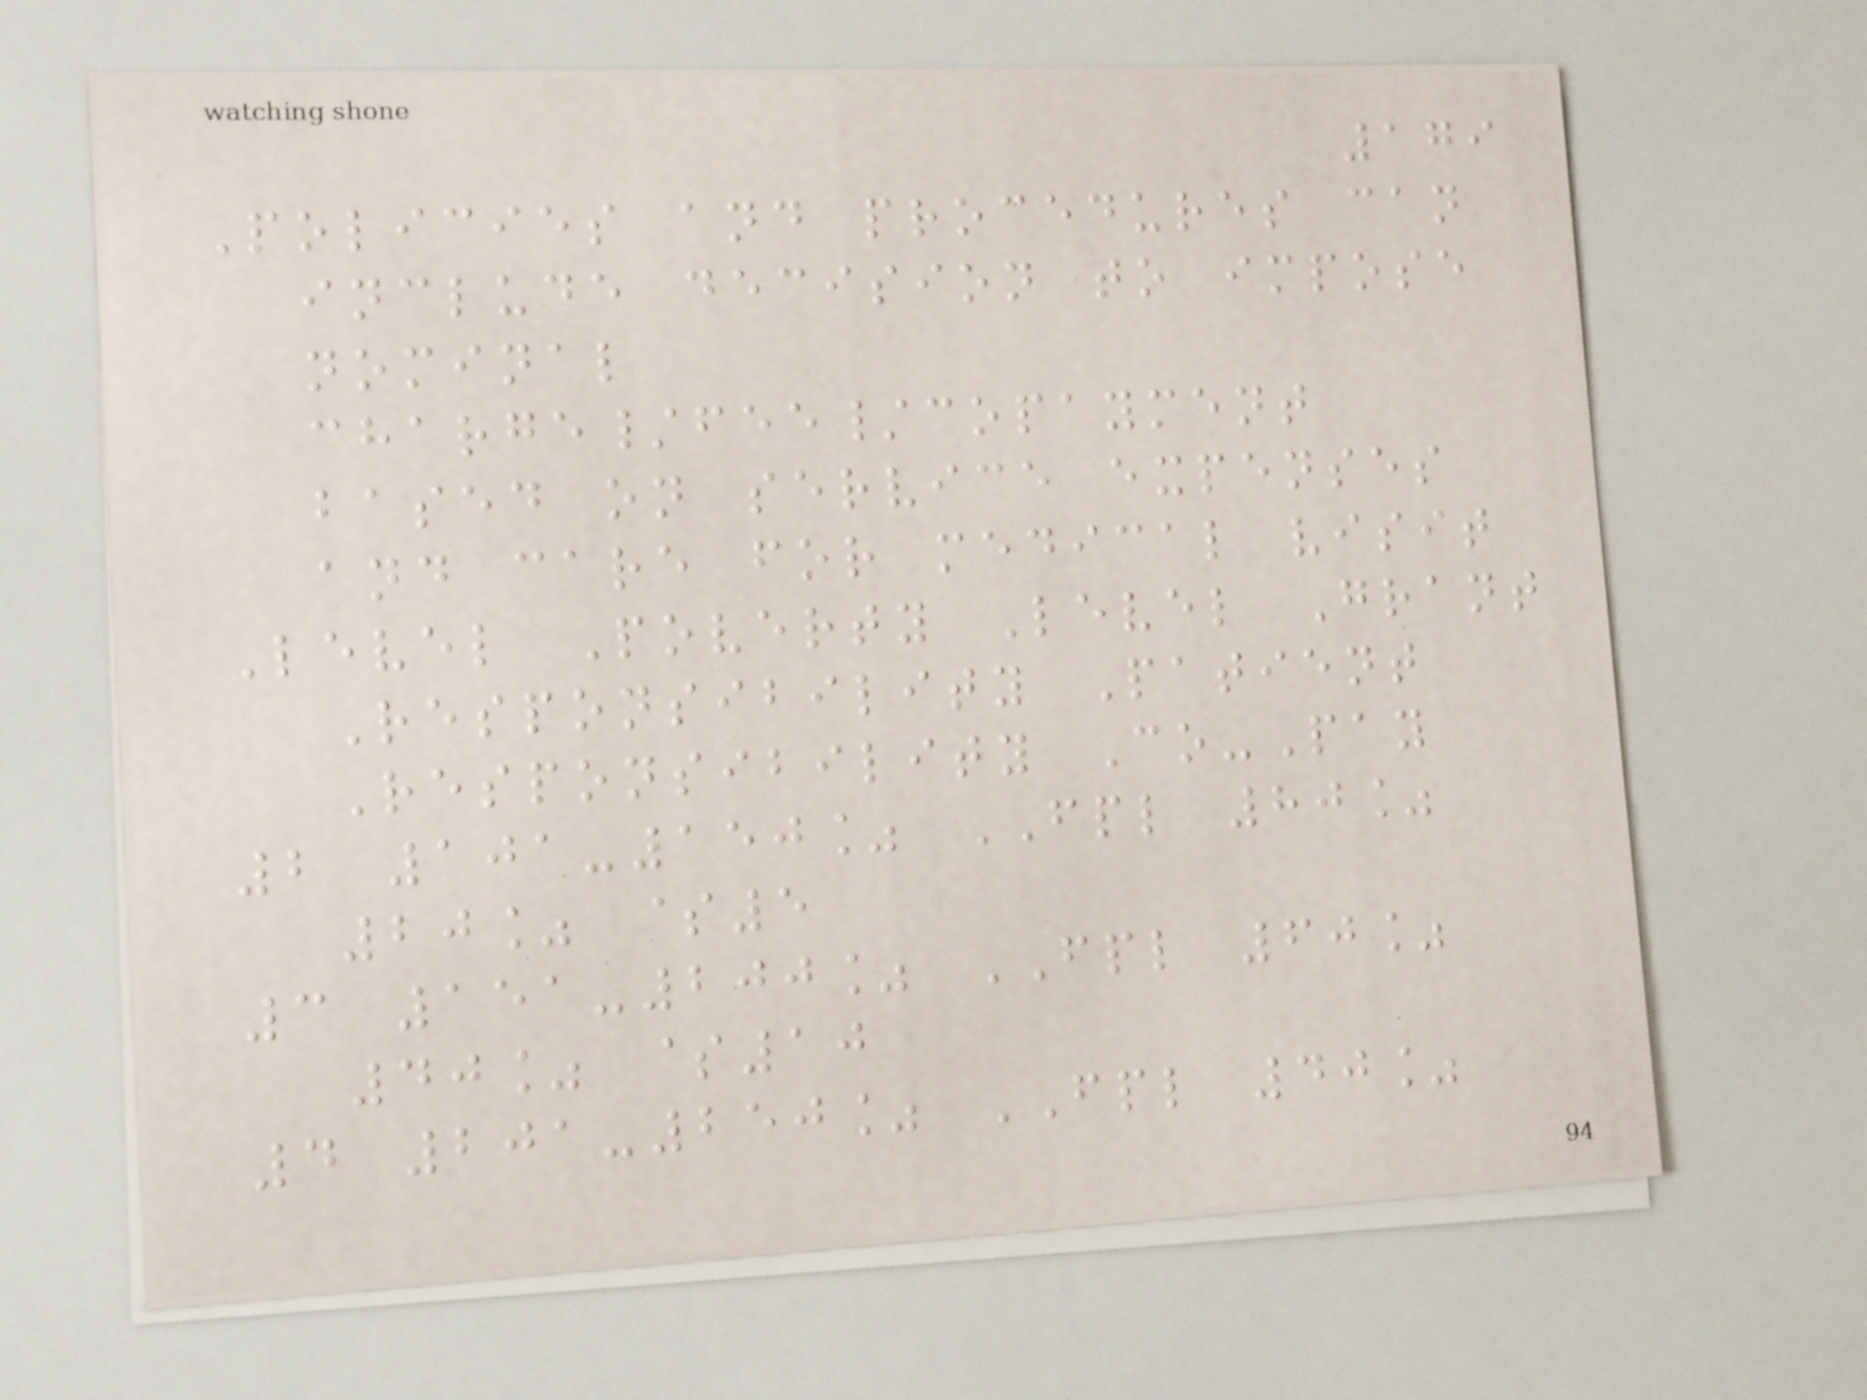179
Policies and procedures can
include decision to impose
nominal
charge/fee/copayment
based on service expenses
and care for medical visit
Level Poverty Level Grant
Responsibility Patient
Responsibility Co-Pay
2 101-150% FPL 80%
20% $5
3 151-200% FPL 60%
40% $10
4 201-250% FPL 40%
